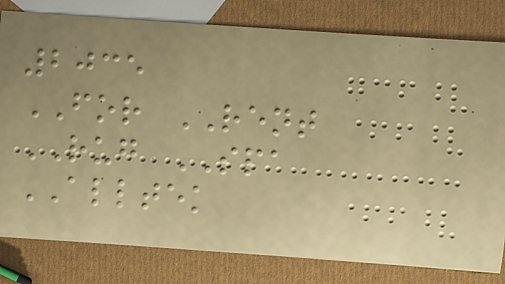2035
FOR RENT
RUG SPA
ALLTEK
